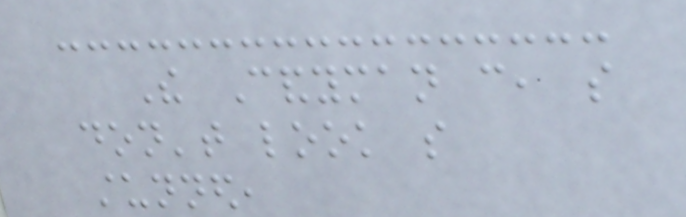The Candyman can, so
don't look so
stunned,
